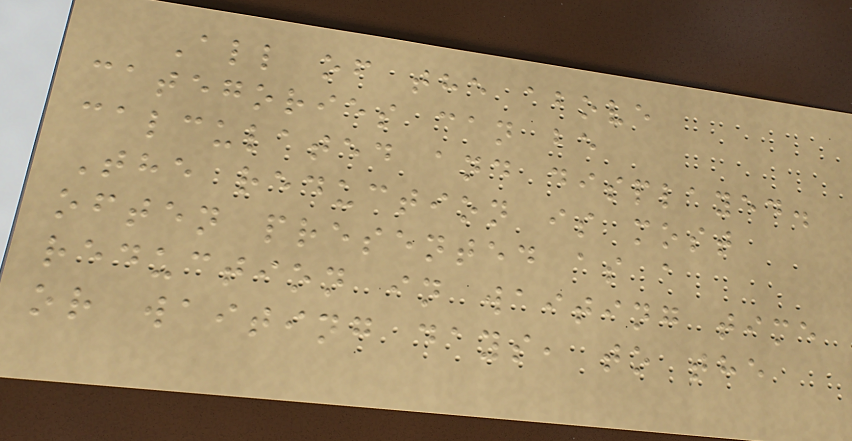All of the above
categories can be
calculated and displayed.
The reduction is most
often presented as a
reduction in waiting time
or waiting days, to the
